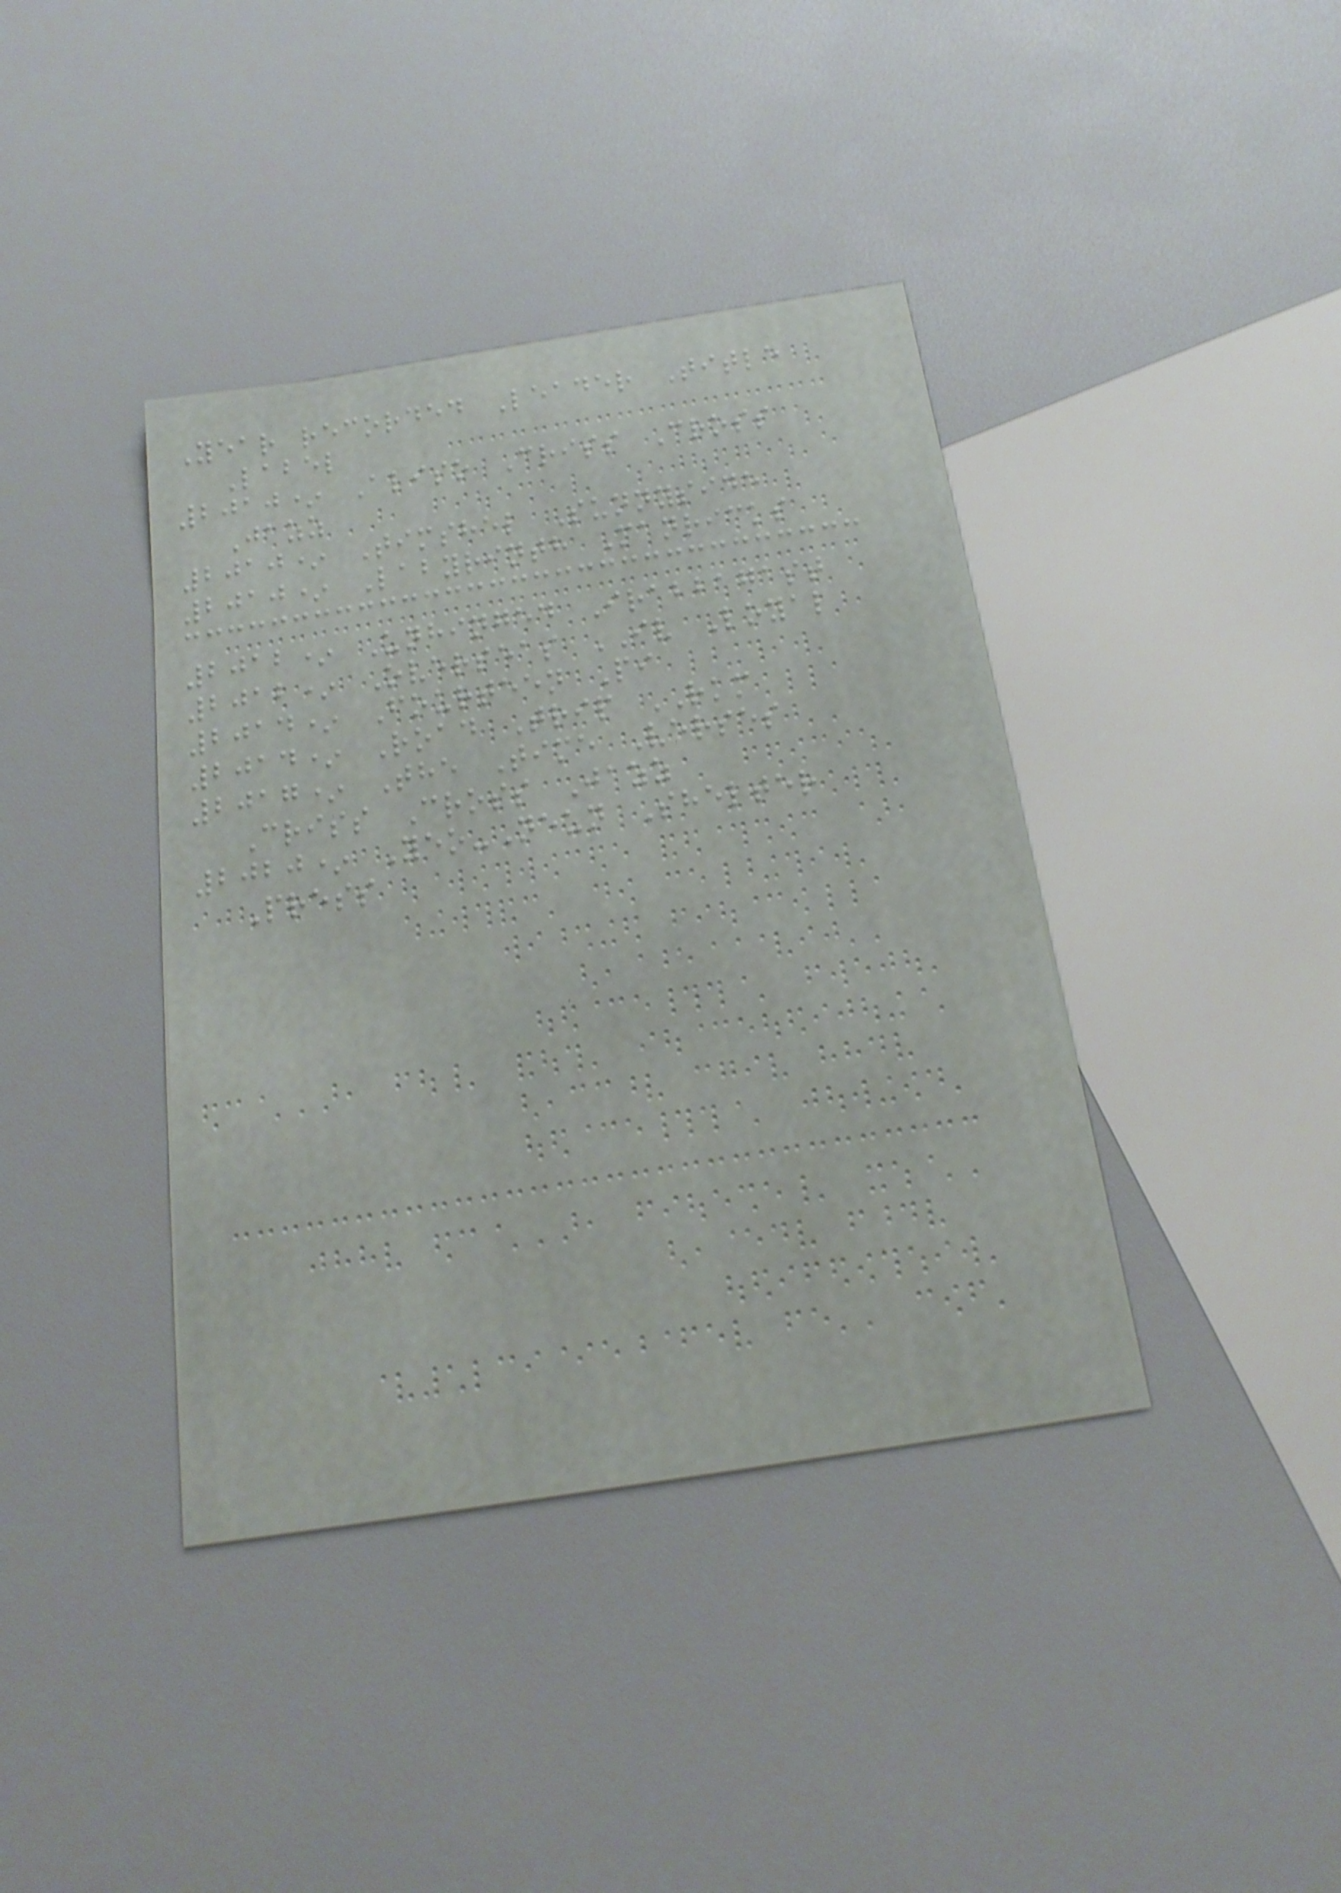Year recorded Leader Title
Label
2010* Aliso Criss Cross
Jazz
2010* Timshel Sunnyside
2010* Labyrinth Manricks
2012* Unhinged Irabbagast
2012* Overseas IV Loyal
2014* Fourteen Pi
2014* Road Trip RKM
2017* The Time Verses
Criss Cross Jazz
2020* Yeo-Neun Shelter
Press
